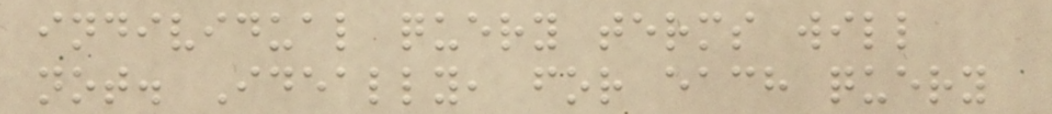individual query terms will
not. Ideally, for each query
